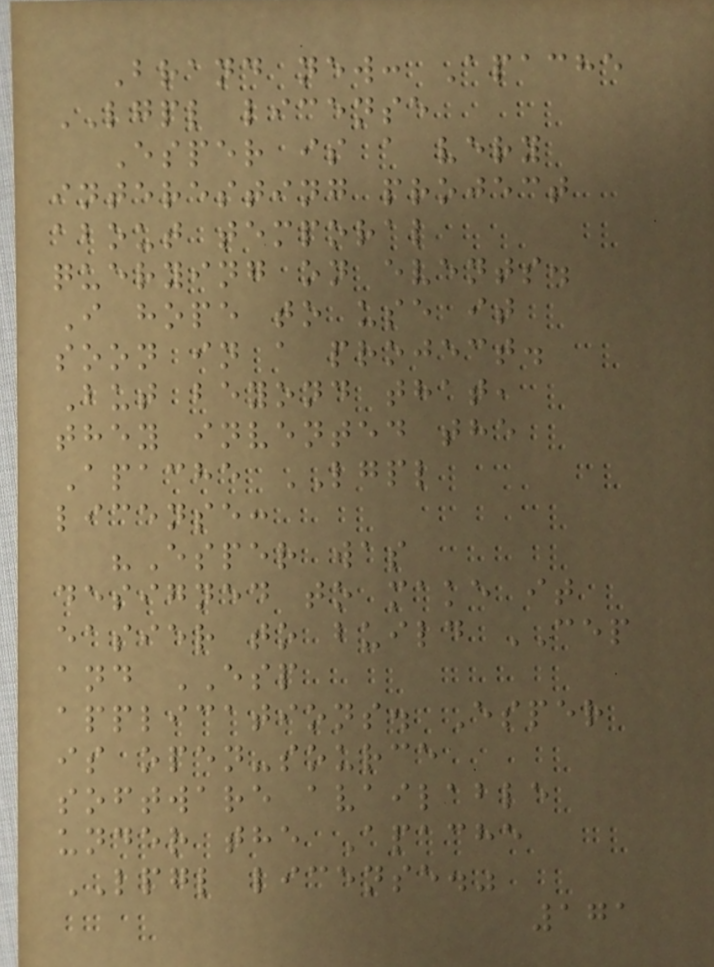Brand new: Apache
LGPL license
Esper is a very
interesting project
about temporal
querying on events.
I hope to use it
soon in a project.
But beyond that,
they invented the
Apache LGPL
license:
"Esper was
designed to make it
easier to build CEP
and ESP
applications. Esper
is open-source
software available
under the Apache
LPGL license."
171
